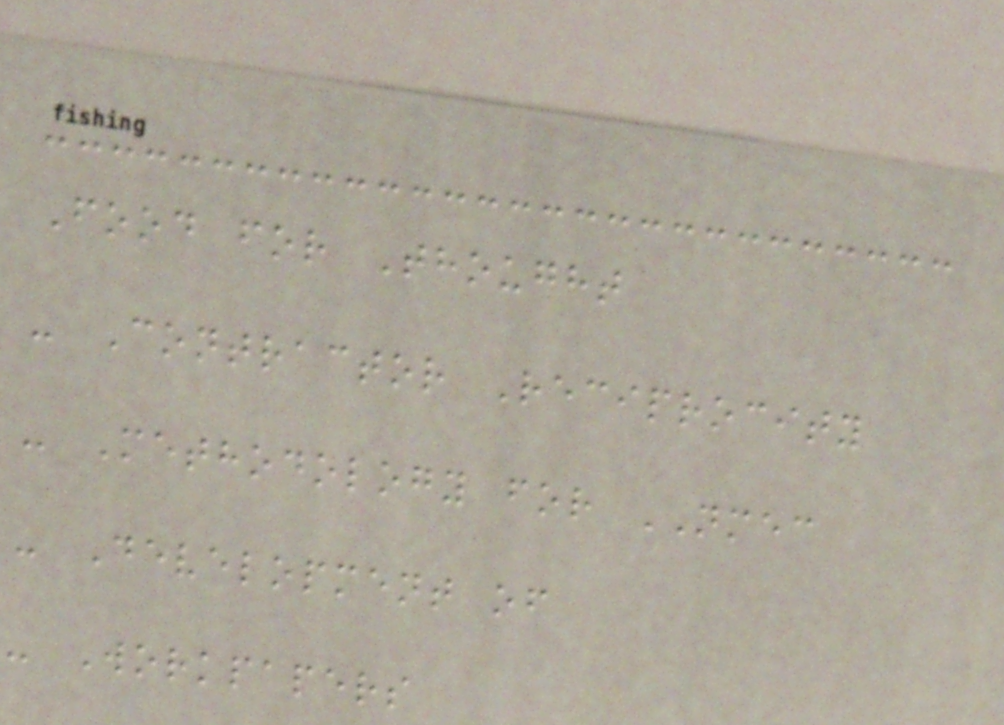Food for Thought
- Contractor Reciprocity
- Methodology for NMEC
- Development of
- Workpapers
